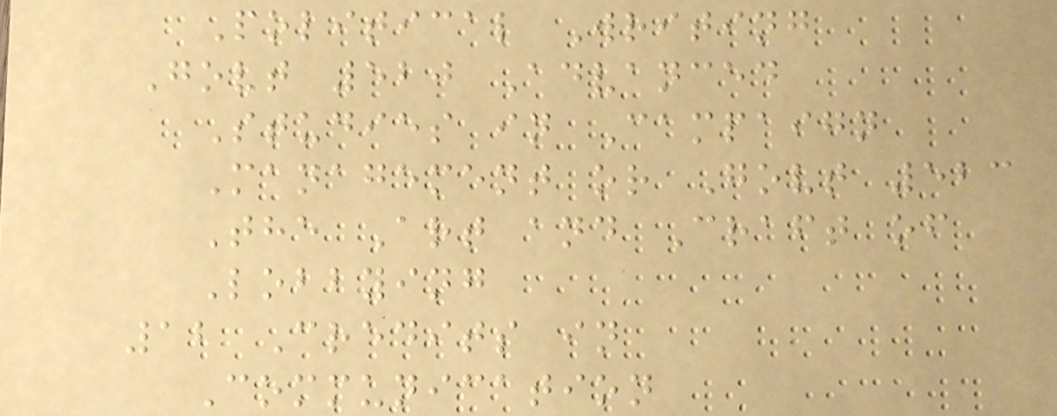Political Writing
Govt 520 Advanced
Studies in Campaign
Management or Govt 523
The Art and Craft of
Lobbying
12 Credits in
Communication
